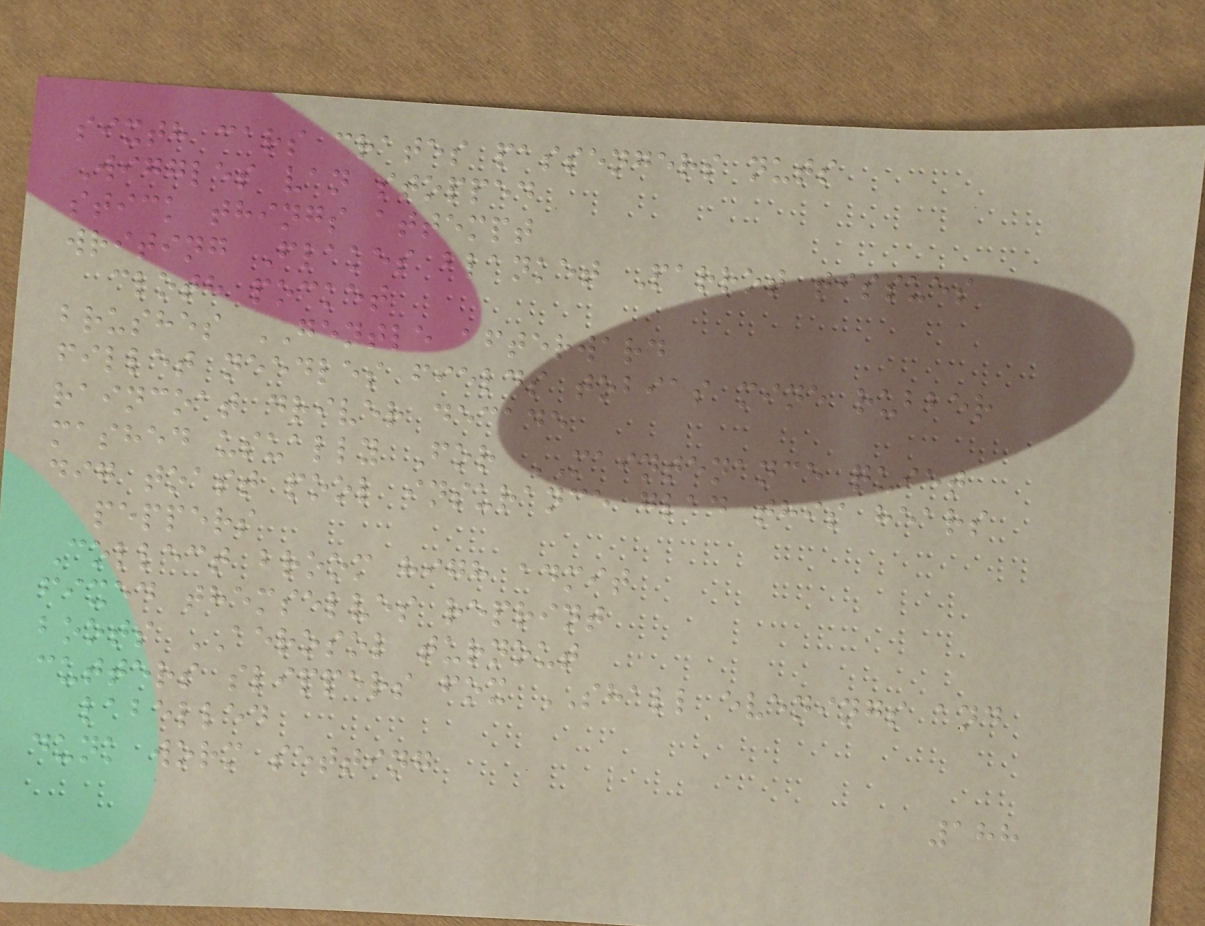sixth cars crates passengers nuts
Wiggles van stopped
stick things attempt
writing Flakes blanket Parrot tissues
cloth pocket
brushes GENTLE afterward
fillet needles fields tobias mine rubber
raincoat driver decade
mashed usually For MAINTENANCE quiet
dig toast pool insurance glad this hears
peppers
Collect broom high admit
fixed themselves reprint
boots AEROSOL turnout
cutters slippers fox SHALL evenings and
labelled
dunk worm setting
188
